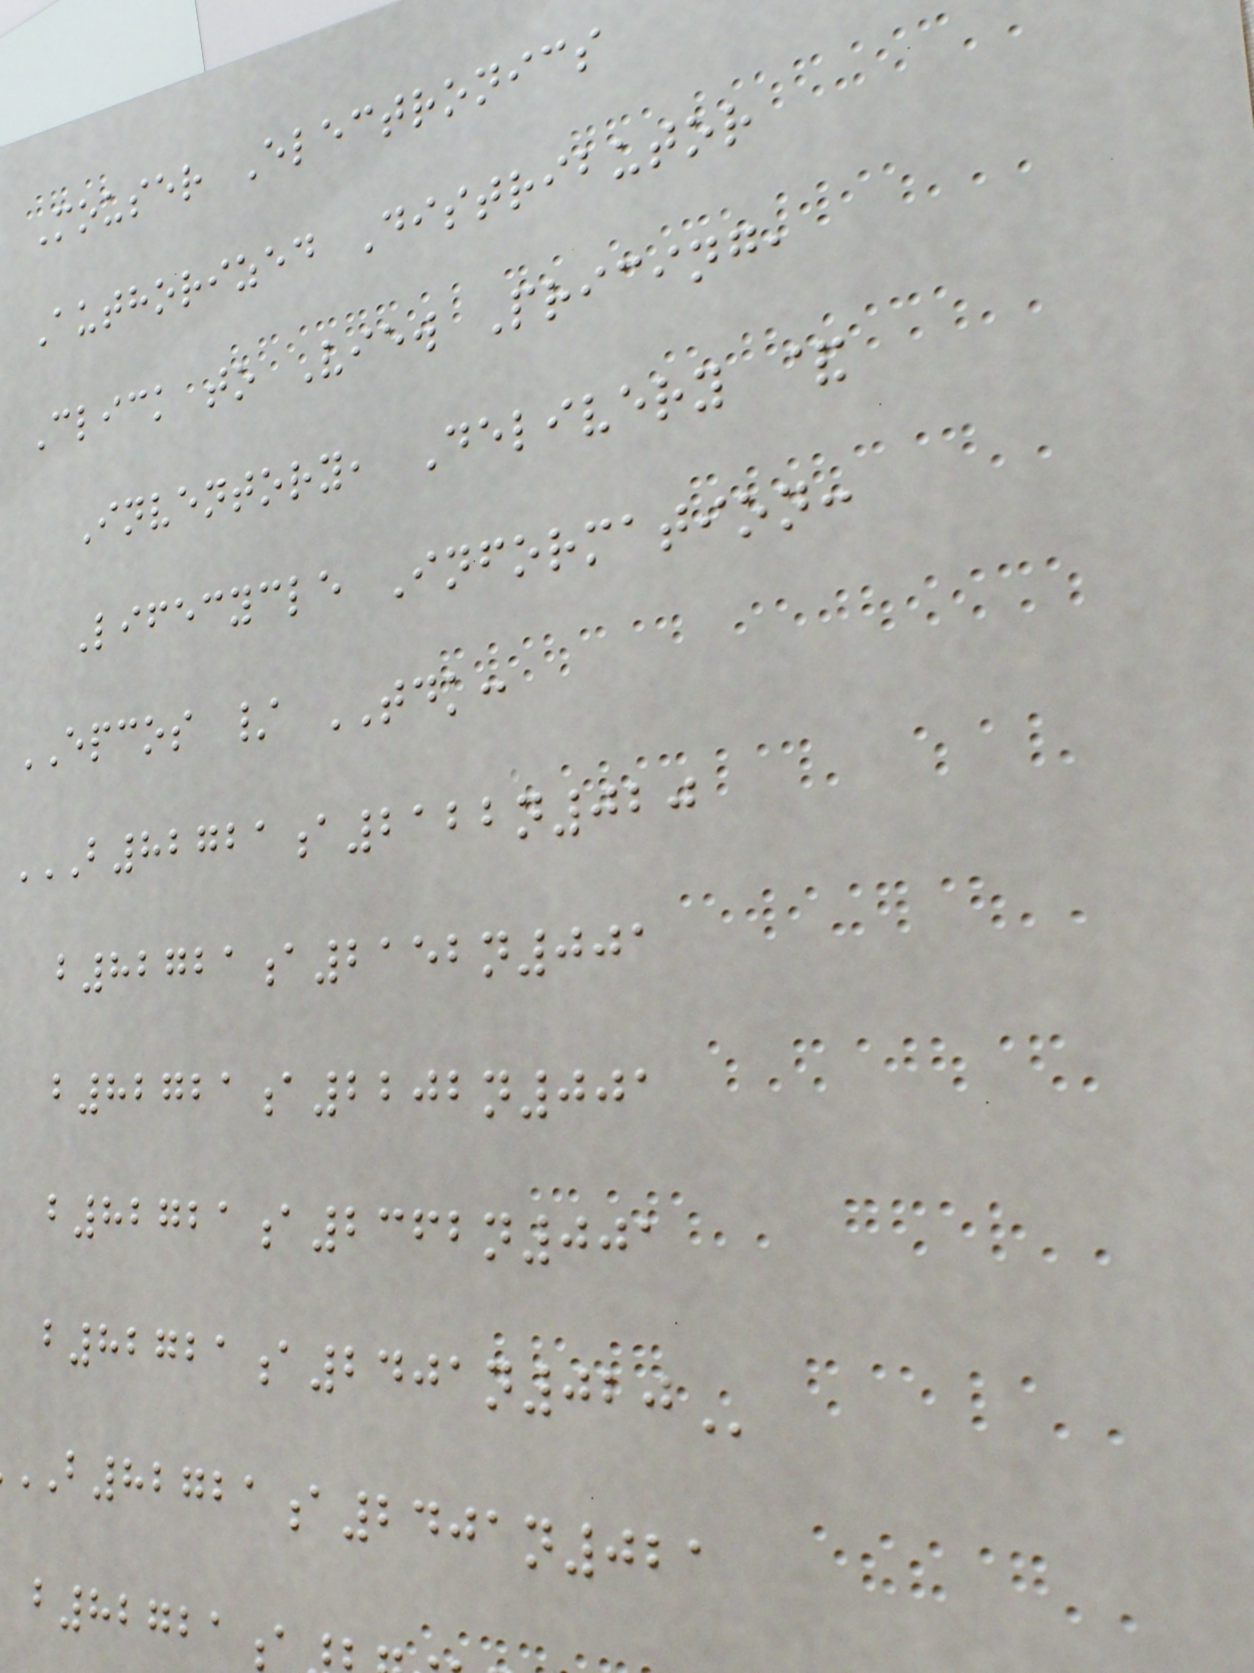Mouser Electronics
Authorized Distributor
Click to View Pricing,
Inventory, Delivery &
Lifecycle Information:
EPCOS / TDK:
B82721A2122N020
b82721a2152n001
b82721a2202n001
b82721a2362n001
b82721a2401n021
